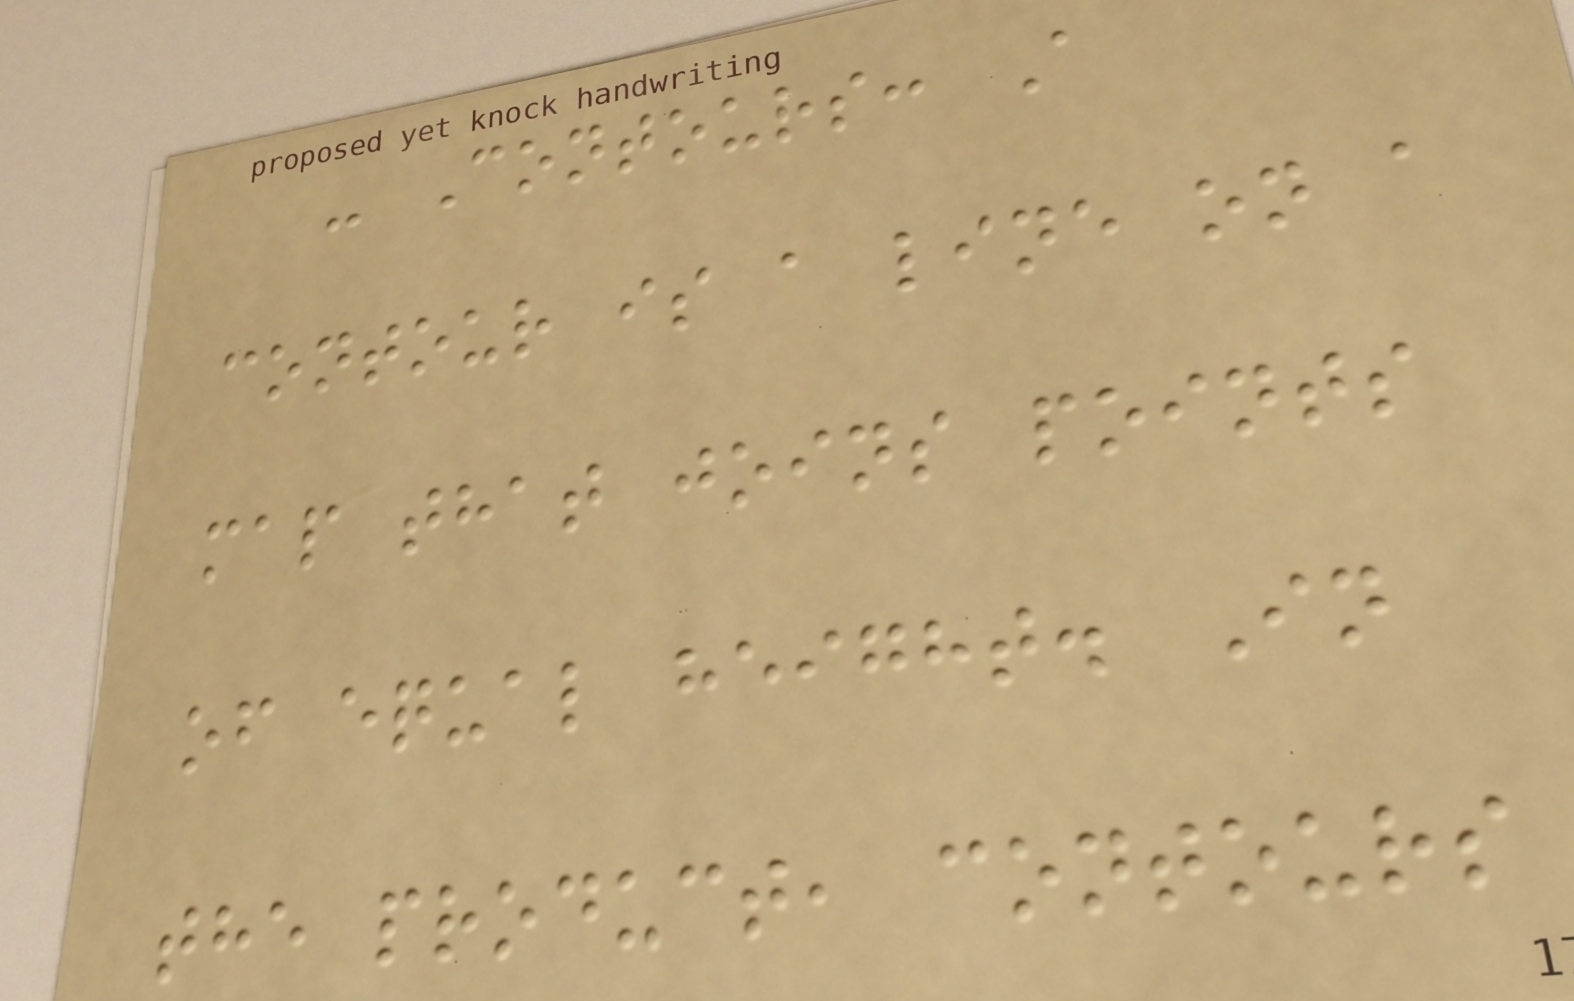- Contours: A
contour is a line on a
map that joins points
of equal height. In
the product, contours
